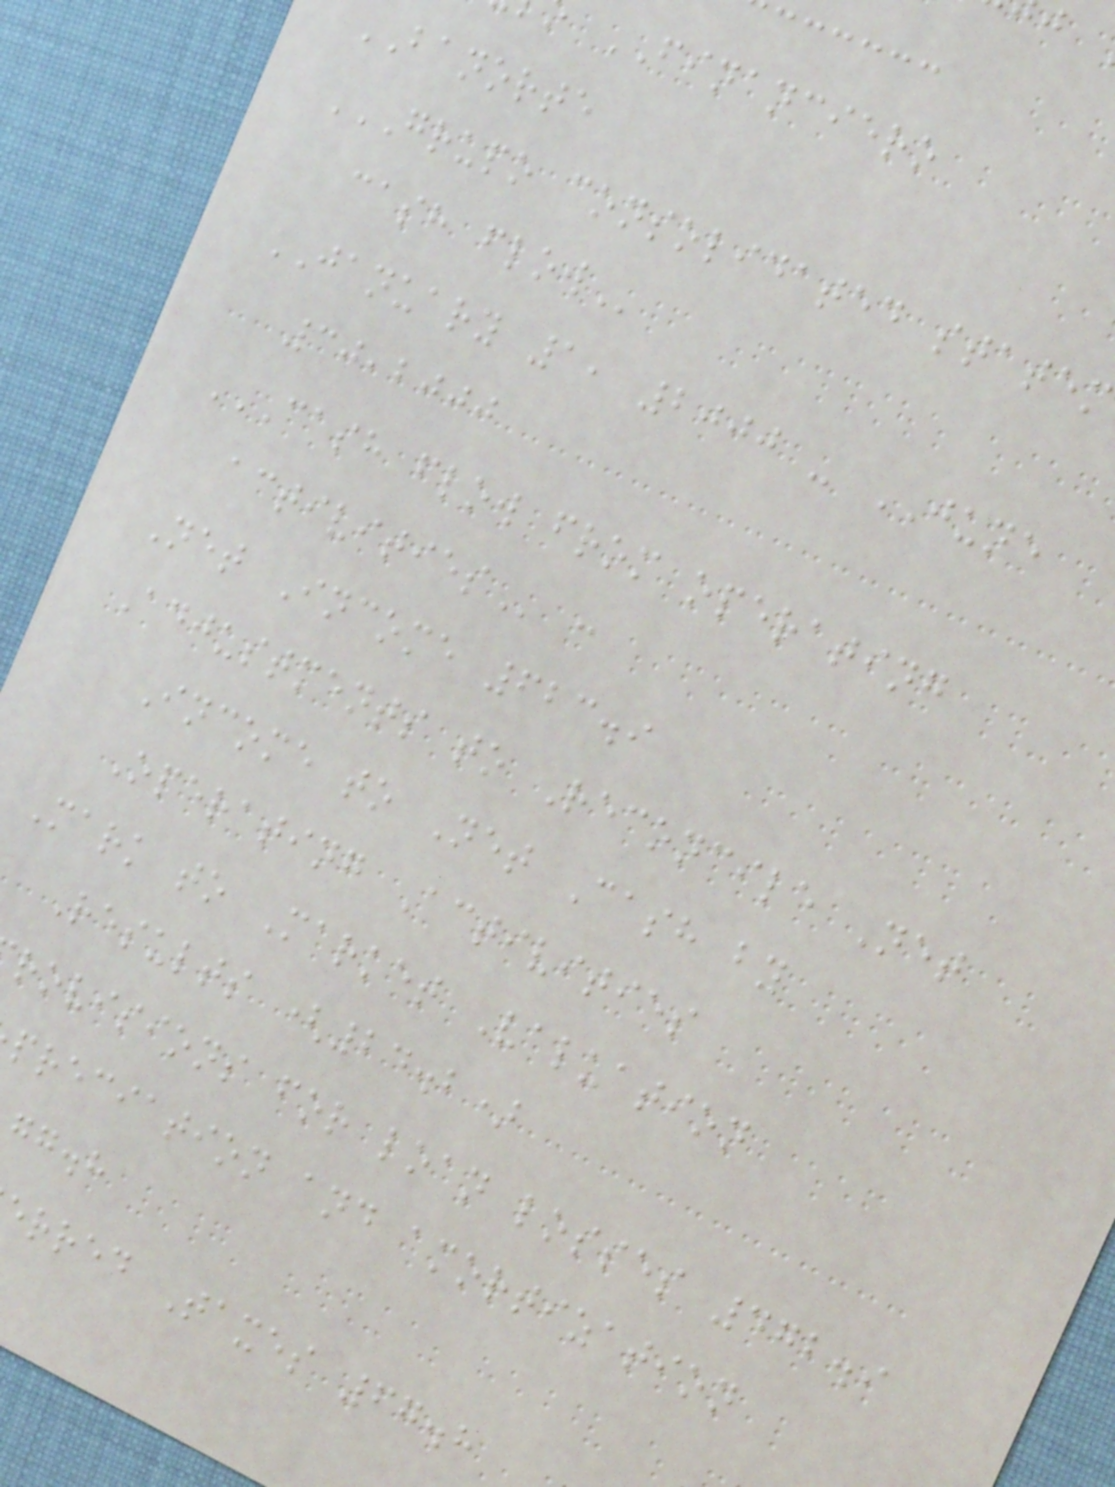FINANCIERO
BANORTE
cash
JANUARY 1, 2000 - JUNE
30,2000
CASH FLOW FROM OPERATING
Net Income 623.9
Adjustments to Reconcile Net
Income to Net Cash by
Operating Activities
Mark to Market Valuation
Results (24.2)
rovisions for loan losses 472.9
preciation and amortization
gg.h
erred Taxes 67.8
